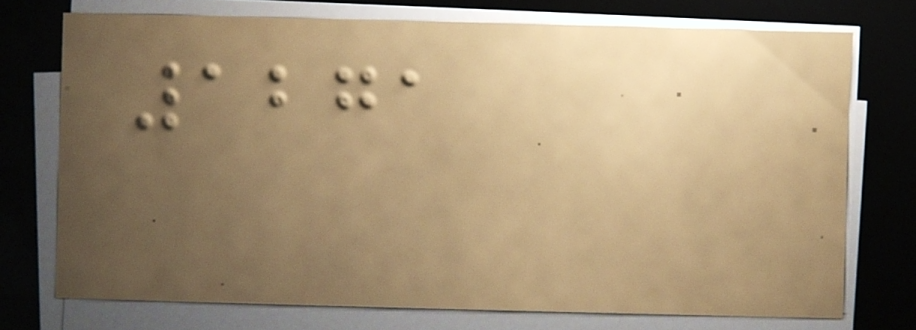1271
